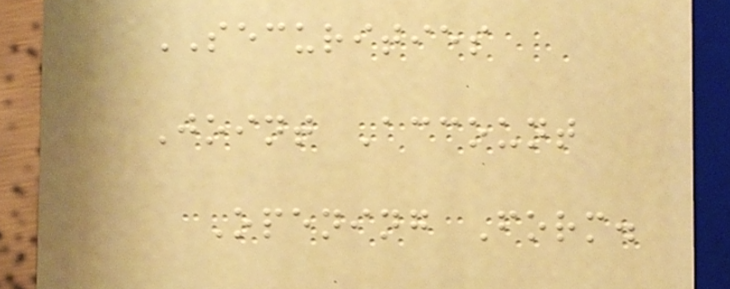SECURITIES
Joint Account
Opening Form.
